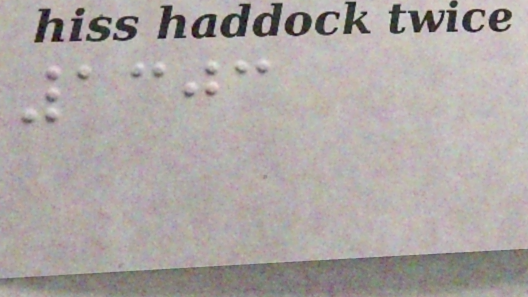1303
